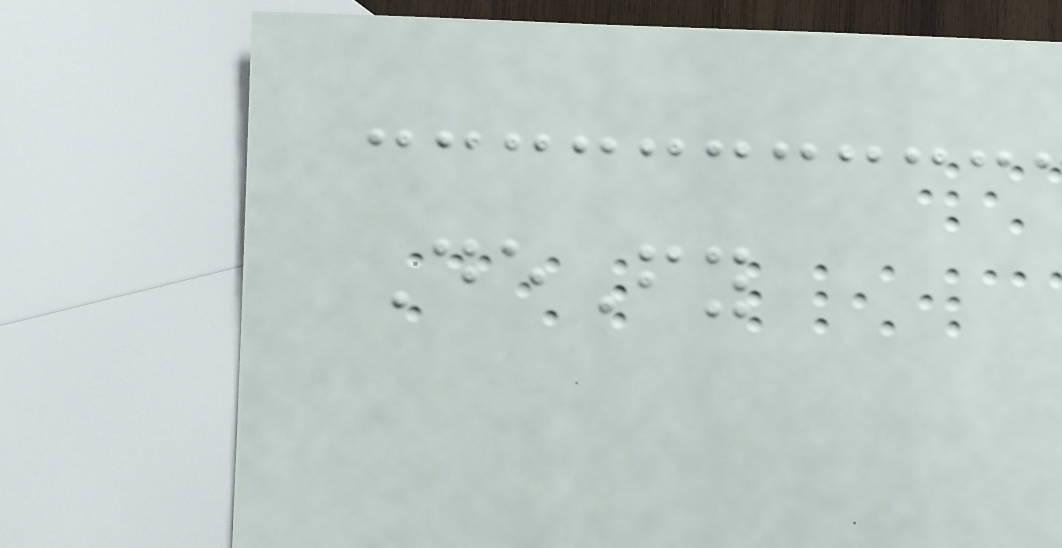DeFy
